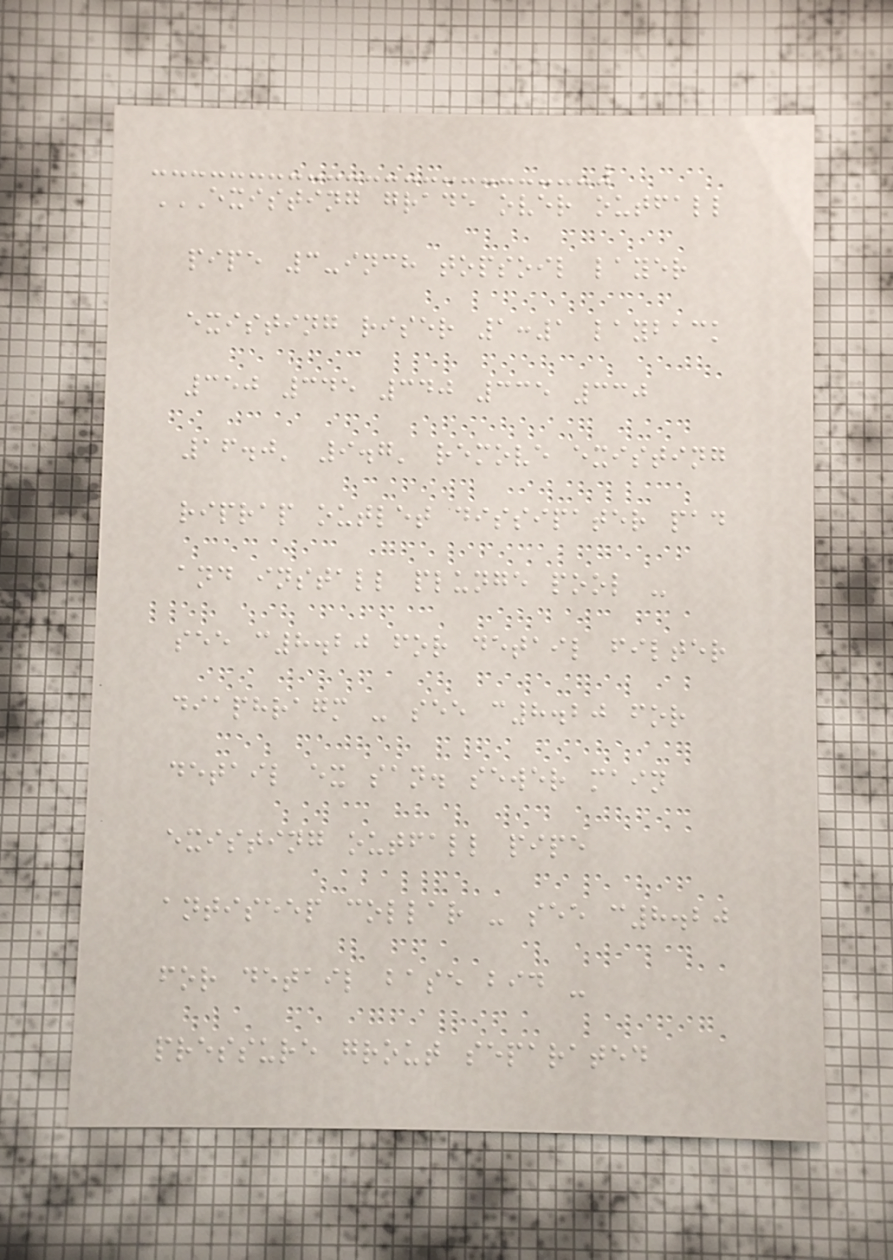EXISTING GRADE OVER OUTFALL
PIPE 3-INCH TOPSOIL LAYER
EXISTING RISER 1:1 LAYBACK
350 345 340 335 330
16.0' 9.7' REMOVE EXISTING
RIPRAP OUTLET DISSIPATER PAD
AND INSTALL PLUNGE POOL -
SEE C8.20 FOR DETAIL FILTER
DIAPHRAGM - SEE C8.20 FOR
DETAIL EX SAN. SEWER MAIN
EXISTING OUTFALL PIPE
ANTISEEP COLLAR - SEE C8.20
FOR DETAIL BASE BID -
PRESSURE GROUT SEPARATED
